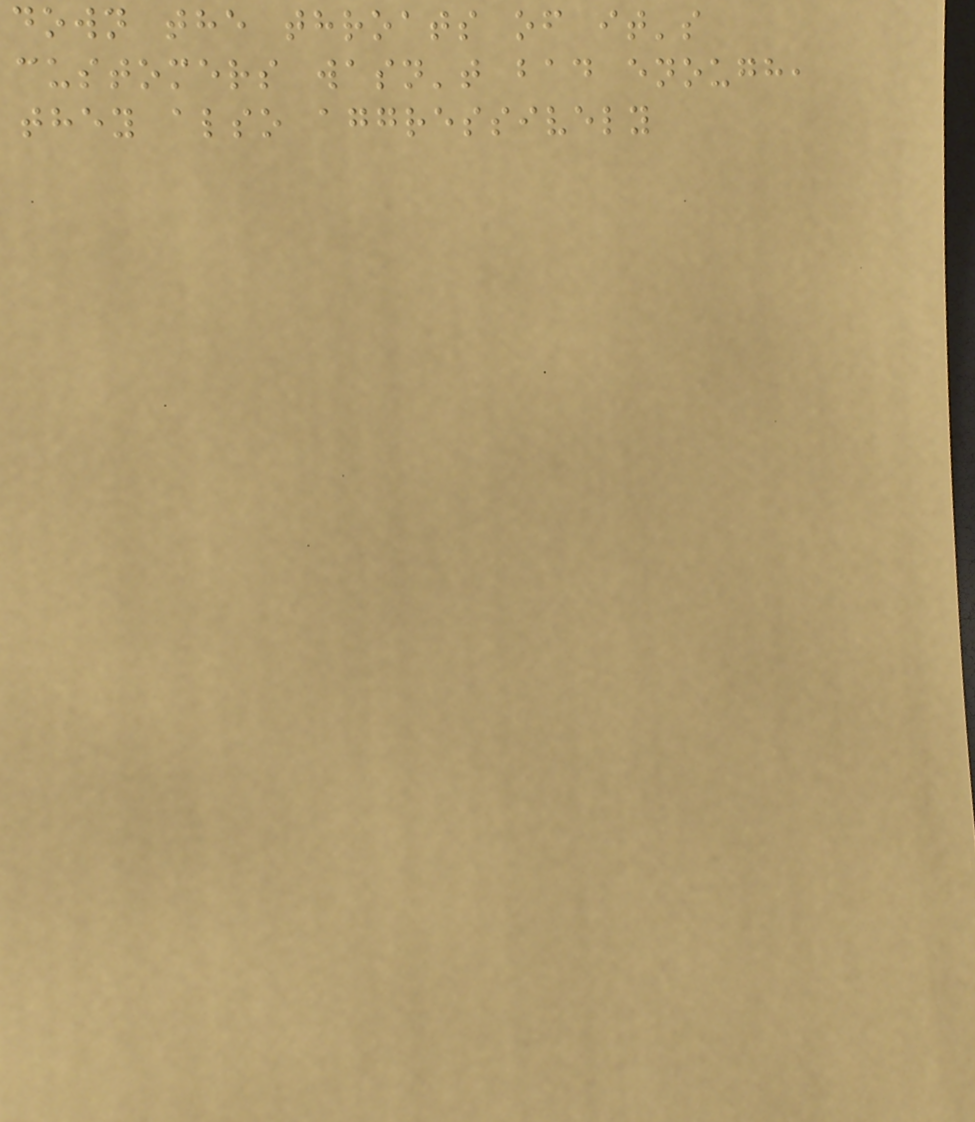down the throats of it's
customers wasn't bad enough,
they also aggressively
